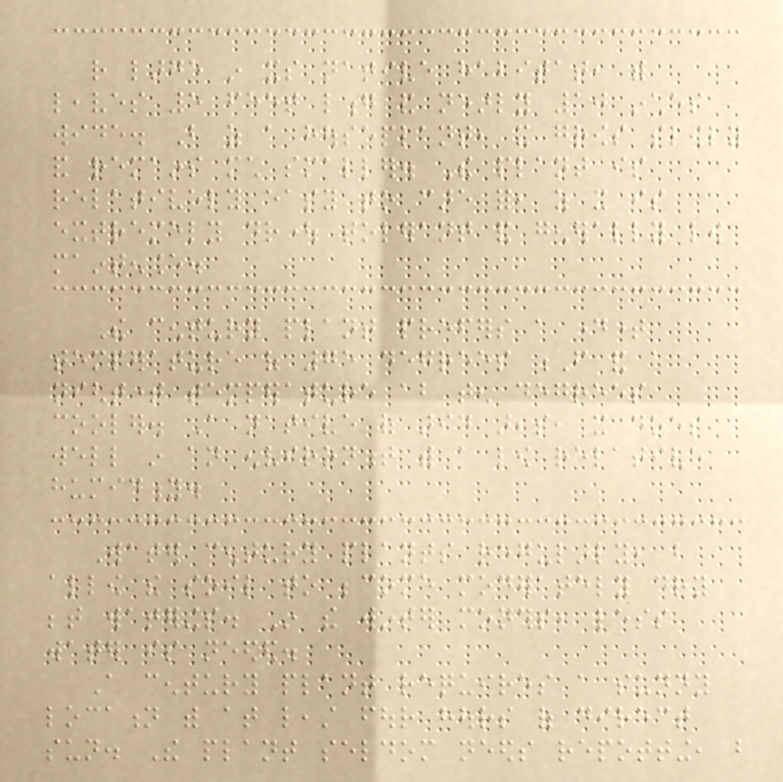rather large in its native habitat, with
leaves 5 feet long and nearly 10 inches
wide. But as a houseplant, it grows slowly
and remains much smaller. The plant is
relatively easy to care for, as it is
extremely drought tolerant and generally low
maintenance.
The century plant prefers a daytime
temperature of 75 degrees F and a
nighttime temperature about ten degrees
cooler. A native of arid areas, it does
well in an environment with a low relative
humidity.
Water century plants regularly, but
allow the soil to become moderately dry
between waterings. In the winter months, less
water is needed.
A century plant requires a sunny
location with at least four hours of direct
sun. The plant seldom needs repotting, but
